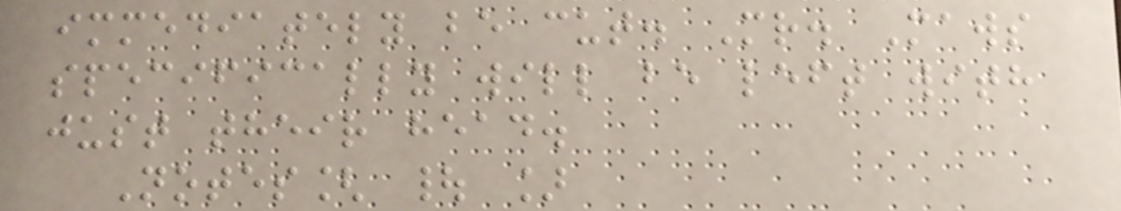immediately be cut. Mr. Maws
specifically will be left with
just their head.
Notes[ | ]
